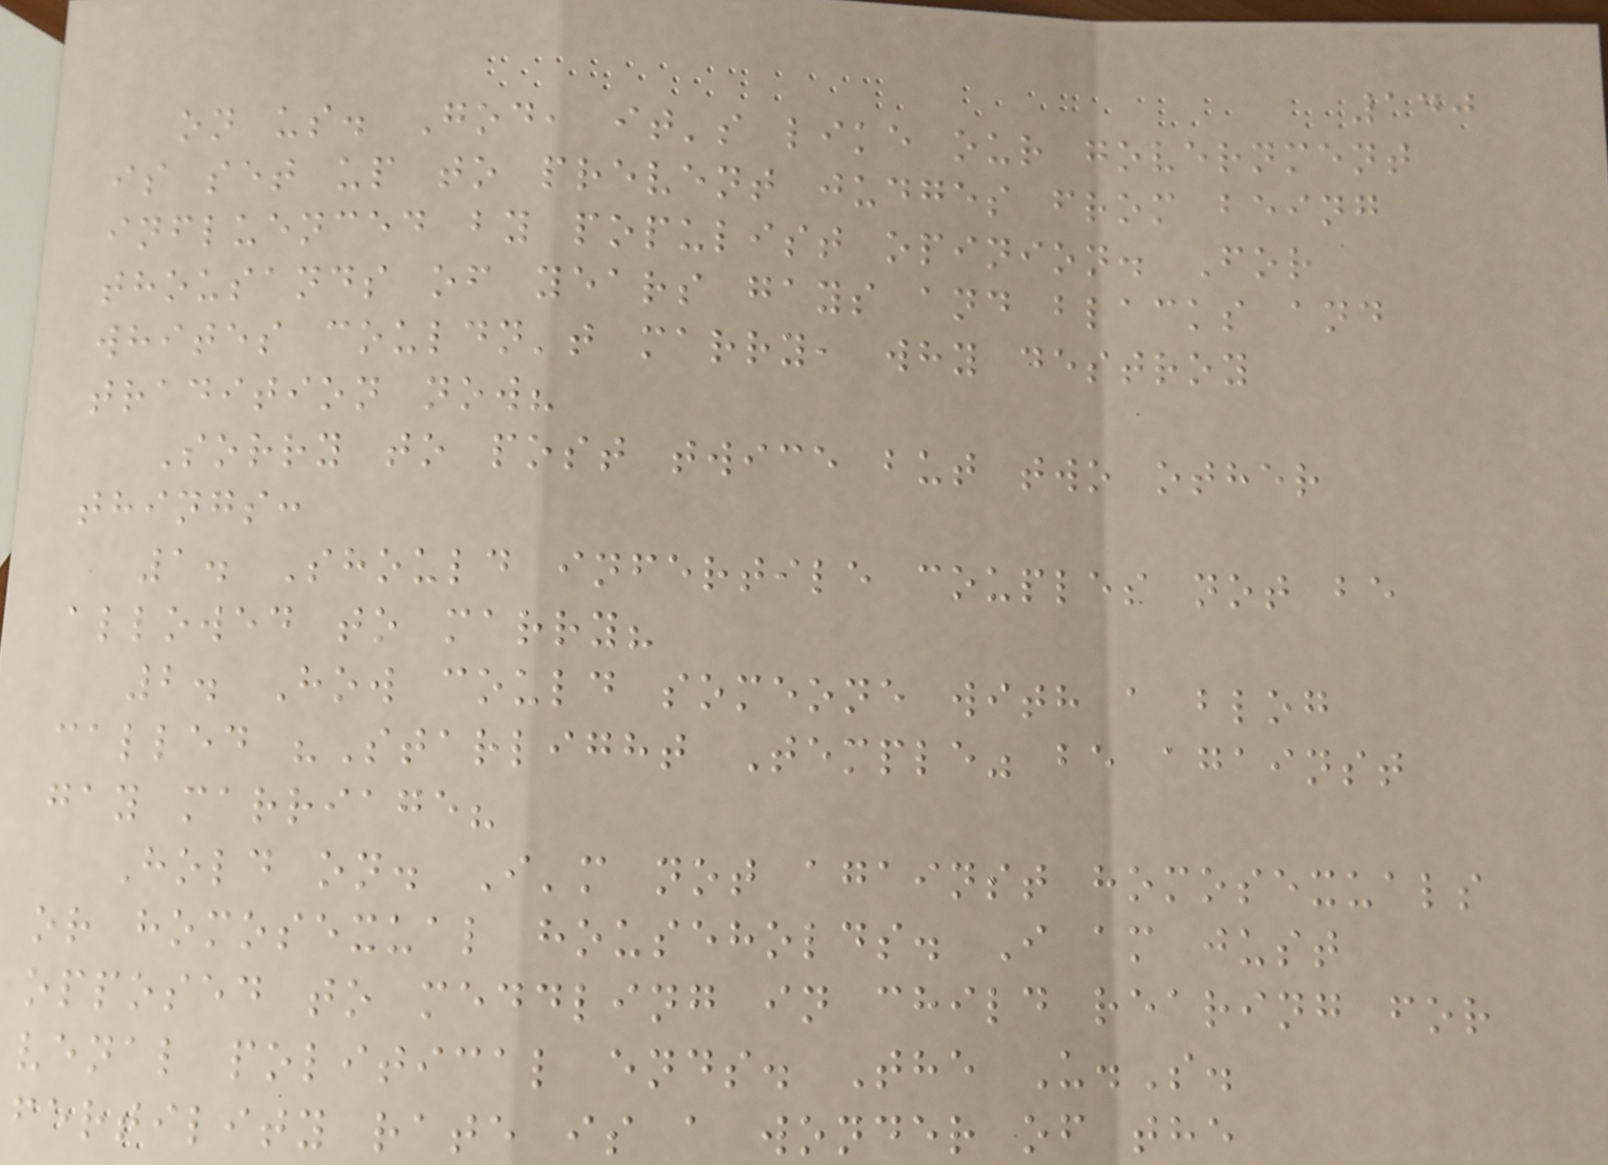140
on us. God, it's like our government
is set up to prevent judges from being
influenced by populist opinion. For
thousands of years gays and blacks and
whites couldn't marry, why destroy
tradition now?
Sorry to post twice but two other
things:
1. Should infertile couples not be
allowed to marry?
2. How could someone with a blog
called "Starlight Temple" be against
gay marriage?
Hold on. I'm not against homosexuals
or homosexual households. I am just
opposed to meddling in child rearing for
venal political ends. The U.S.
fertility rate is a wonder of the
